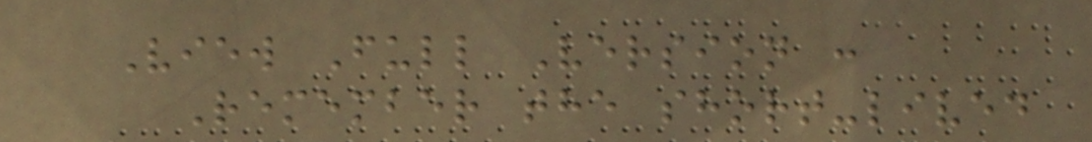View Full Version :
Remember the short-lived
